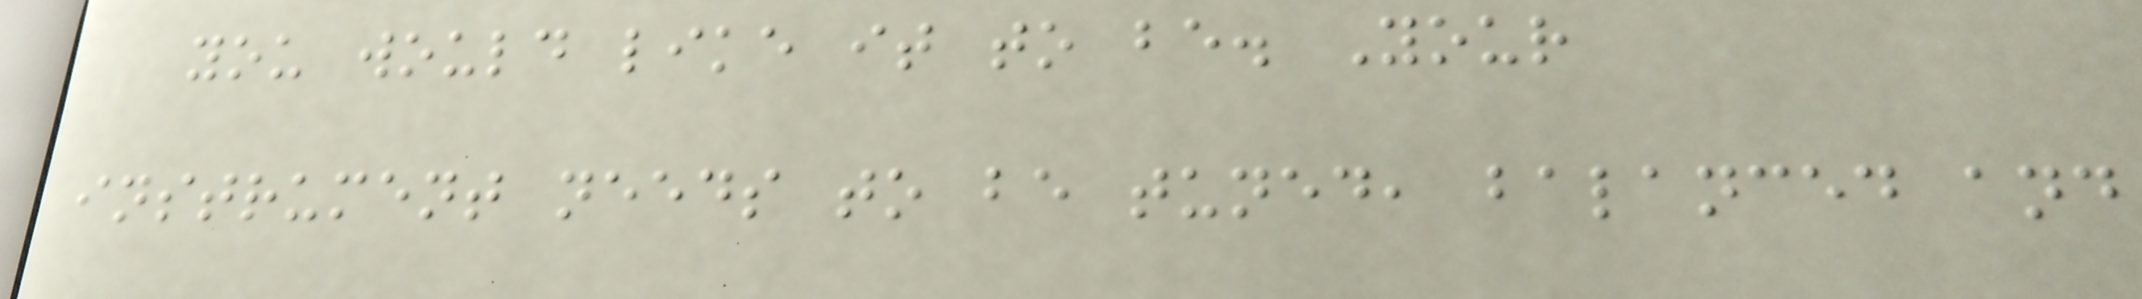you would like it to be. Your
instrument needs to be tuned, balanced and
